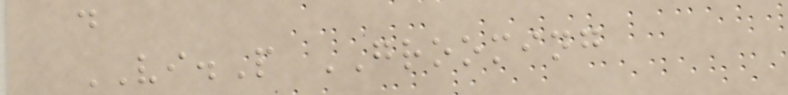d
VI.P GROOMING
